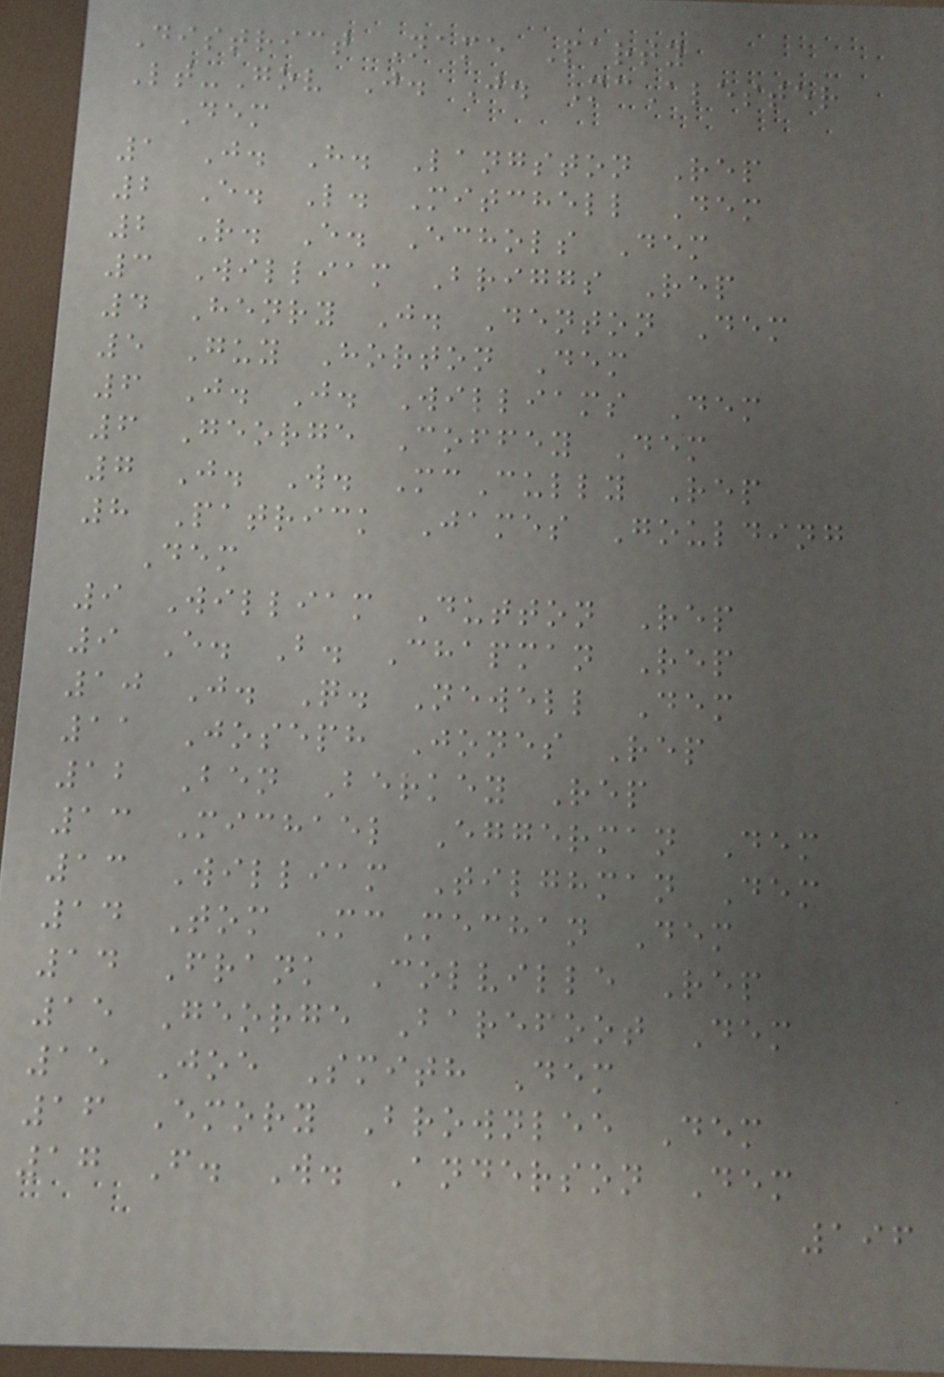District Name Party
Lt-Gov J. J. McAlester
Dem
1 J. H. Langston Rep
2 E. L. Mitchell Dem
2 R. E. Echols Dem
3 William Briggs Rep
4 Henry J. Denton Dem
5 Guy Horton Dem
6 J. J. Williams Dem
6 George Coffey Dem
7 J. W. McCully Rep
8 Patrick James Goulding
Dem
9 William Dutton Rep
9 E. B. Chapman Rep
10 J. Q. Newell Dem
11 Joseph Jones Rep
12 Ben Berkey Rep
13 Michael Eggerman Dem
13 William Tilghman Dem
14 Tom McMechan Dem
14 Frank Colville Rep
15 George Barefoot Dem
15 Joe Smith Dem
16 Emory Brownlee Dem
17 F. W. Anderson Dem
196
